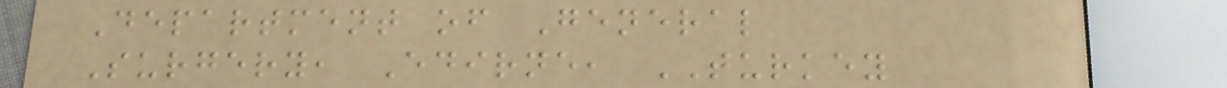Department of General
Surgery, Edirne, TURKEY
